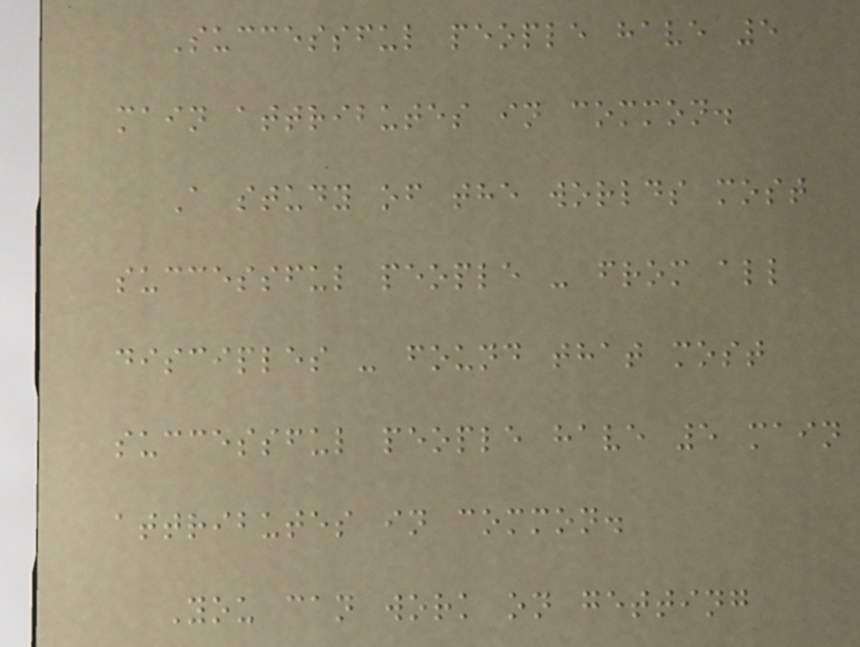Successful people have 5
main attributes in common.
A study of the worlds most
successful people - from all
disciples - found that most
successful people have 5 main
attributes in common.
You can work on getting
